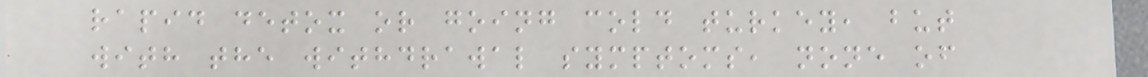rapid detox or going cold turkey, but
with the withdrawal symptoms, none of
